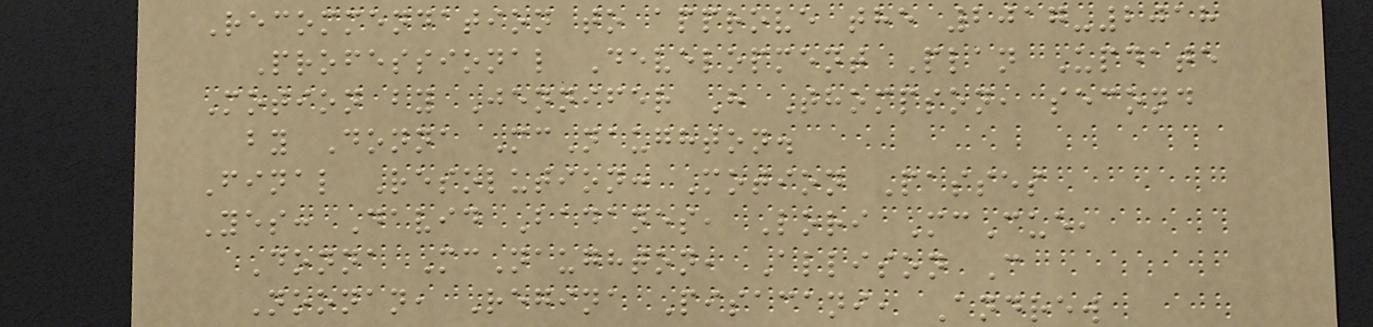Recommendation to approve the 2017-2018
Professional Development Plan Update
Motion by Jennifer H Thompson, second
by Donna McNaughton.
Final Resolution: Motion Passes
Yes: David Badanes, Lori McCue,
Donna McNaughton, Allison C
Noonan, Regina Pisacani, Andrew
